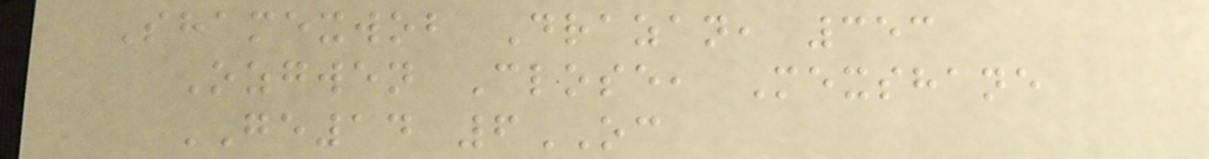Shamexwob Drazan, 353
Ozgwen Close, Mexshane
GE14 6OC
